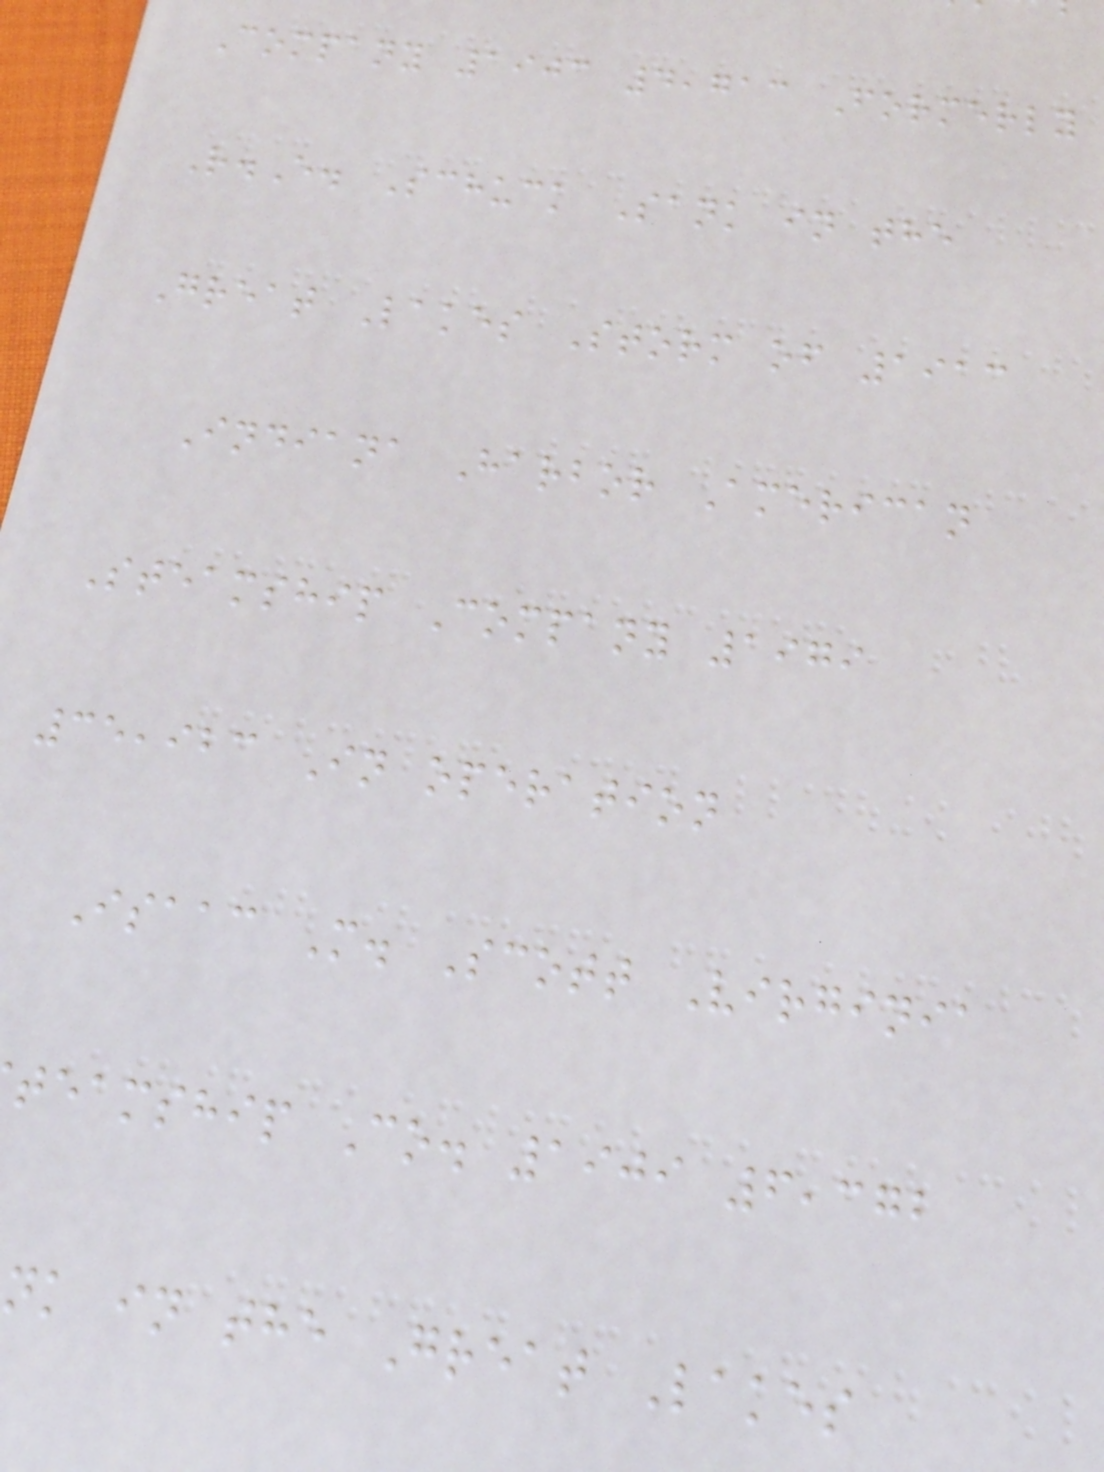Company 1903 4,713 Formerly
R.E. Schuck Sank in the
Great Lakes Storm of 1913
Indiana Harbor American
Steamship Company 1979
35,923 In operation
Isaac M. Scott Virginia
teamship Co. 1909 6,372
nk in the Great Lakes
